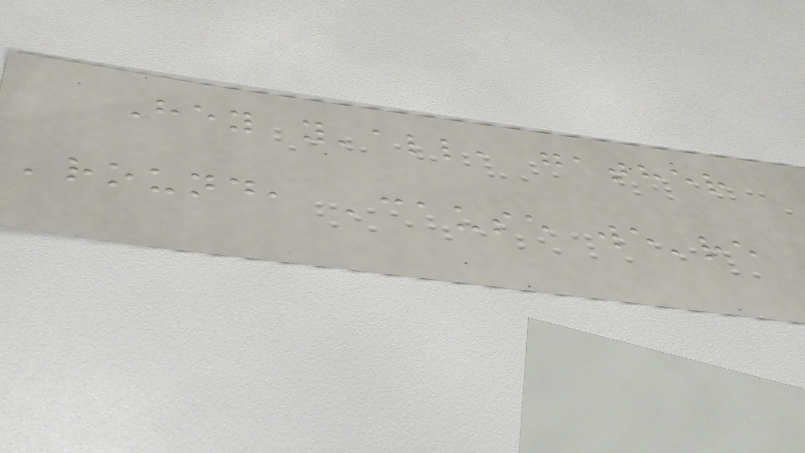Hey y'all, gather
'round, 'cause we're
